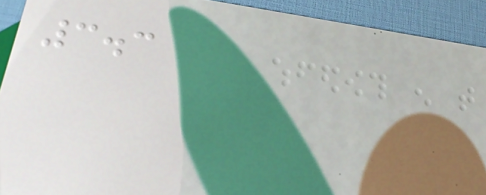3.3
